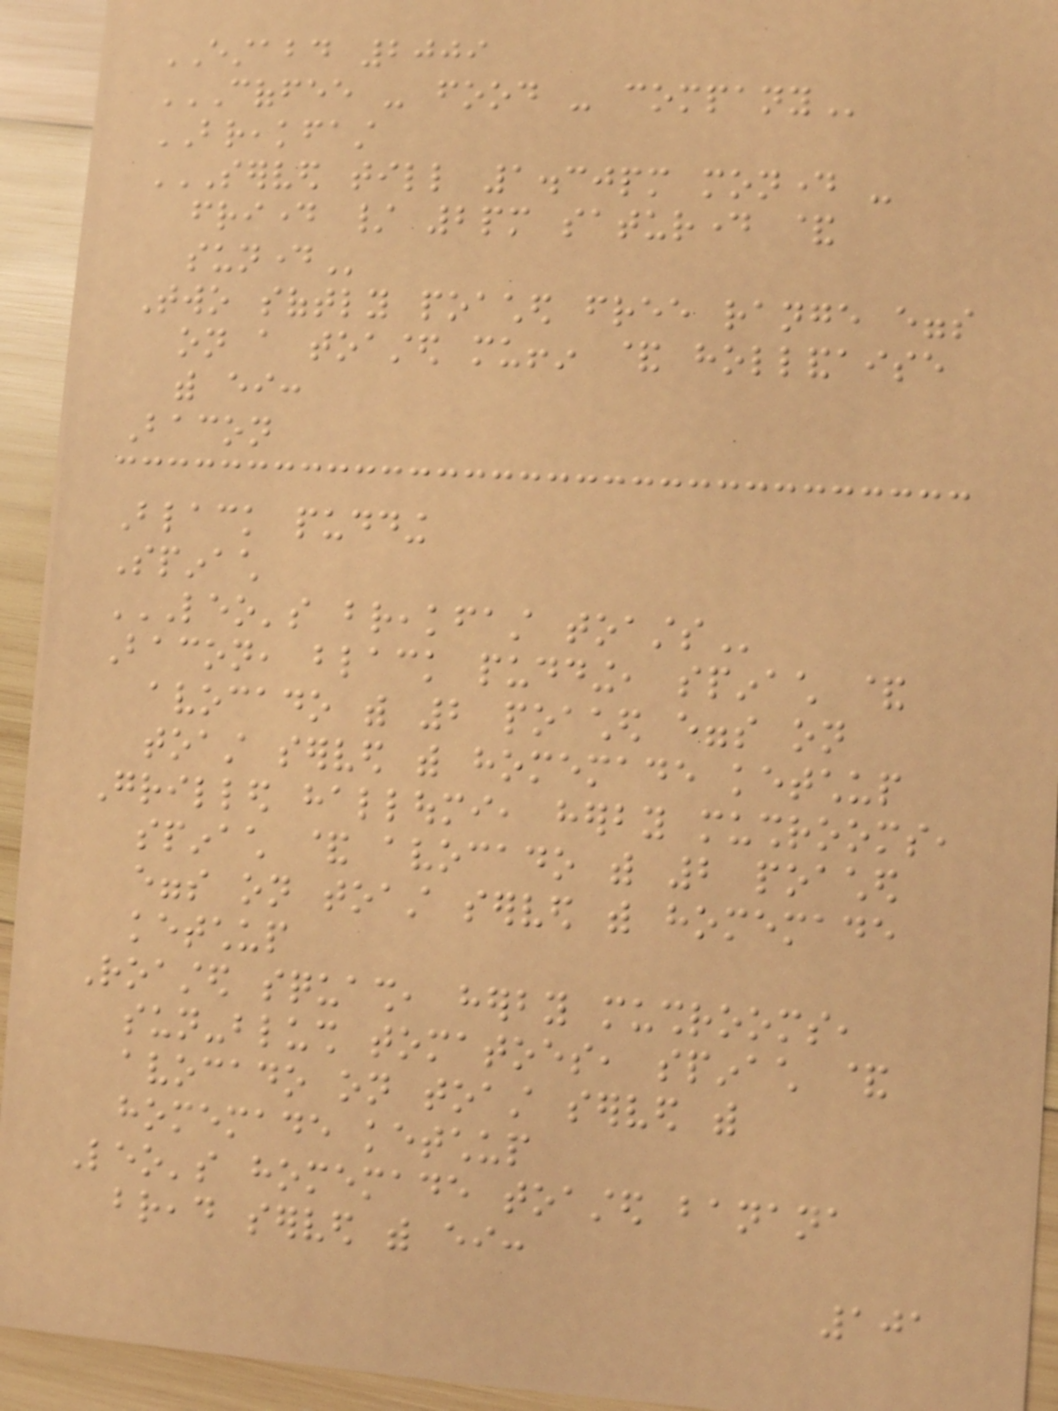ESTABD 2009
COFFEE - FOOD - COMPANY
BREAKFAST
SERVED TILL 1.30PM MONDAY -
FRIDAY / 2PM SATURDAY &
SUNDAY
Two softly poached free range eggs
on a toasted muffin & hollandaise
with either:
Bacon
Black pudding
Spinach
LEO'S BREAKFAST TOASTS
Bacon, black pudding, spinach &
avocado with 2 poached eggs on
toast served with homemade ketchup
Grilled halloumi, herby mushrooms,
spinach & avocado with 2 poached
eggs on toast served with homemade
ketchup
Roasted squash, herby mushrooms,
sun-blush tomatoes, spinach &
avocado on toast served with
homemade ketchup
Leo's homemade toasted banana
bread served with either:
101
